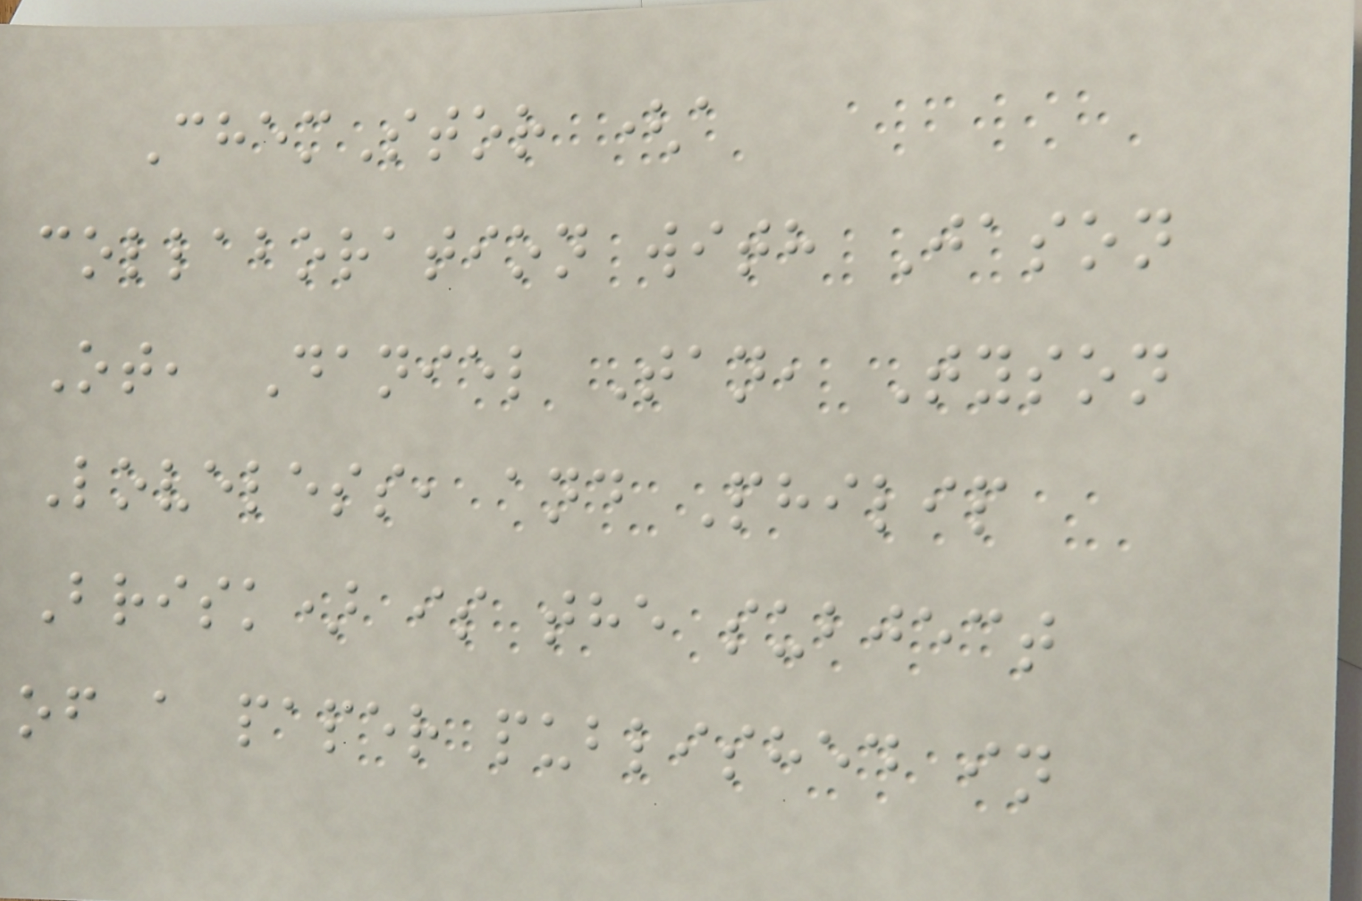ChemStor (a
collaboration with Jason
Ot, Daniel Tan, Tyson
Loveless, and Philip
Brisk) is the subject
of a paper published in
